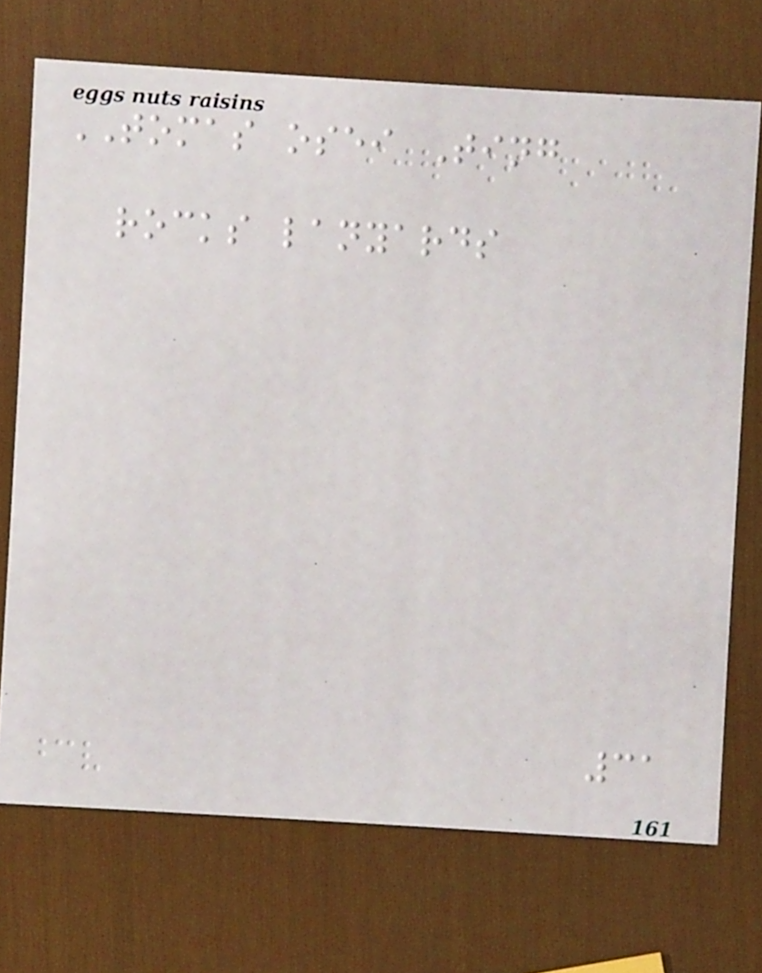TOMAS osei Ting
rocks lanyards
31
